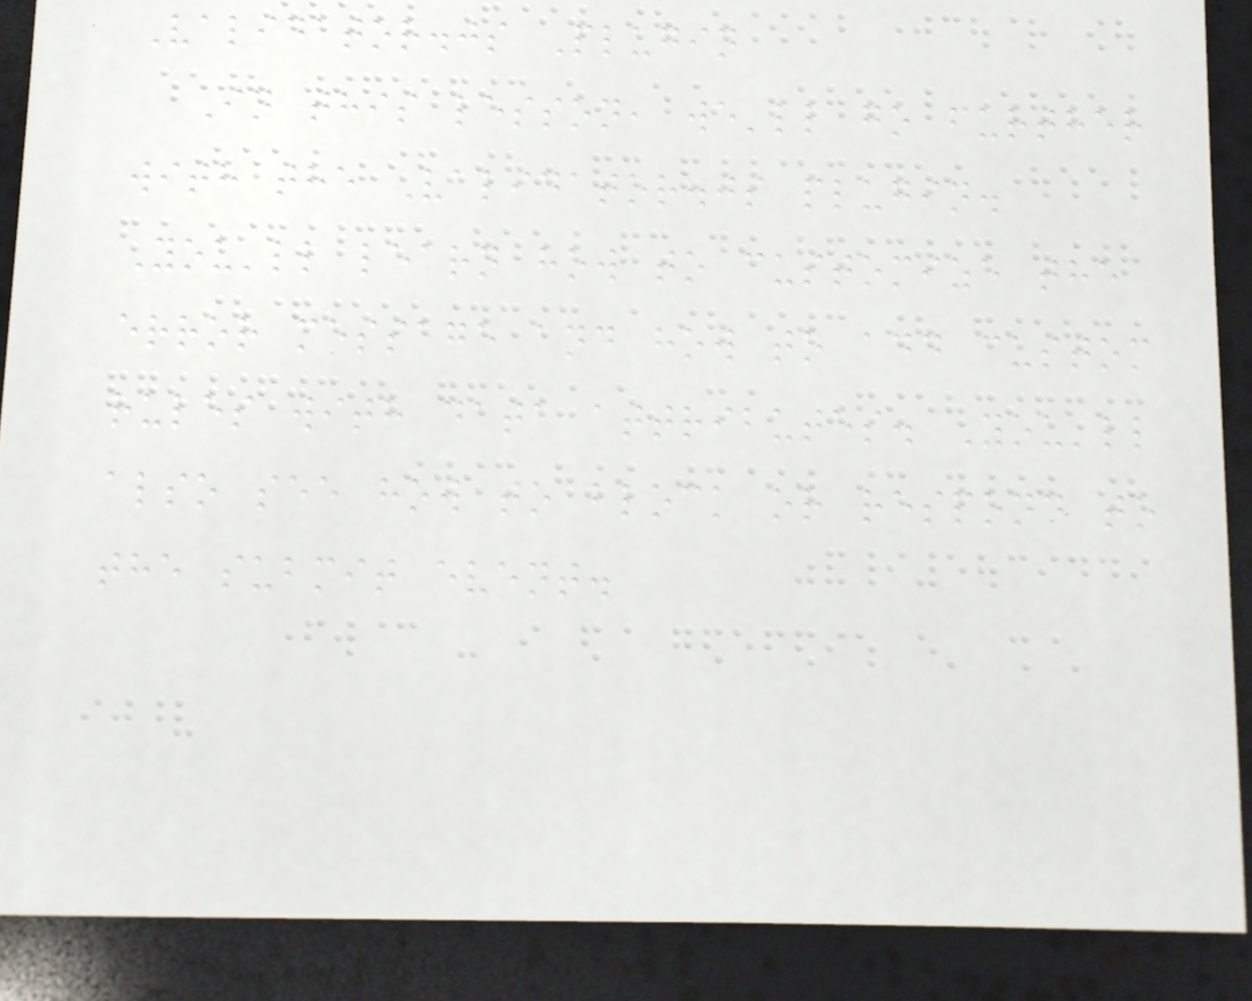Validator.js Plugin
In this lesson, we'll go further
with the Validator.js plugin.
You'll learn how to customize the
error message and how to add custom
rules with data attributes. You'll
also see how to block or respond to
the submit event.
